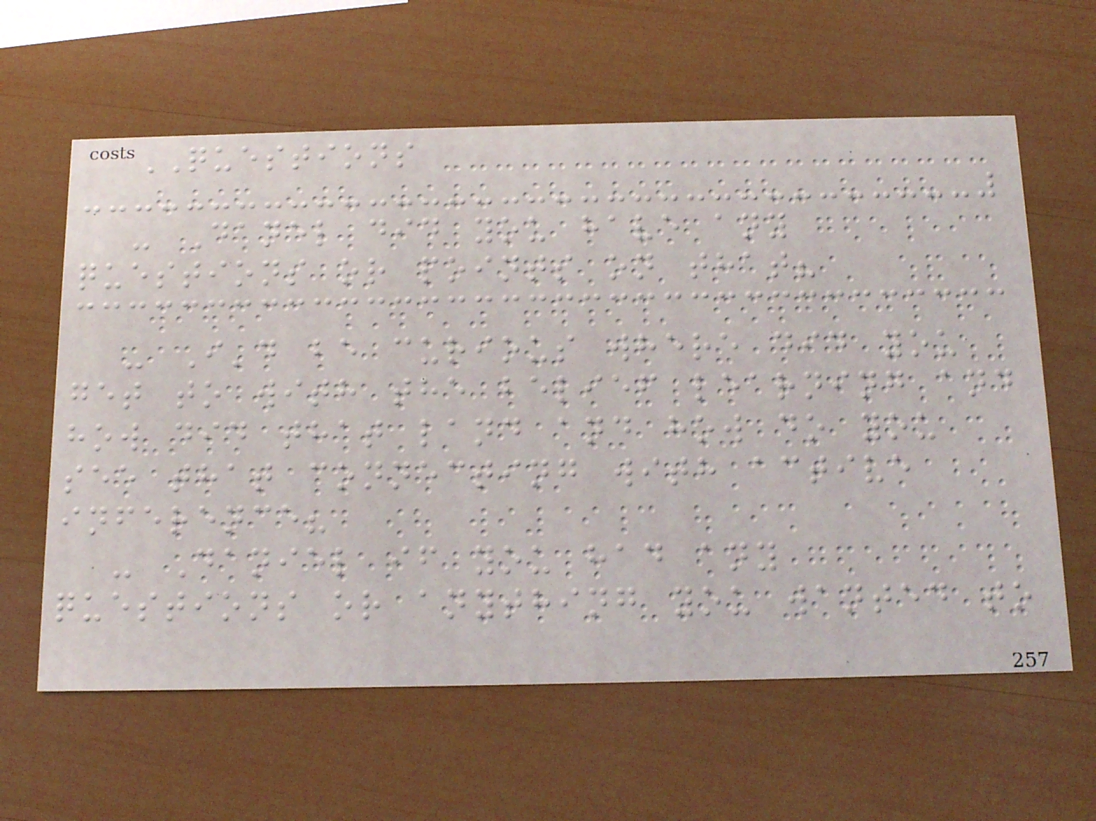QUESTIONS
- Danel did you have any
questions or points on that?
- I'd be curious where did you
get to with the belief learning and
how did that land and how do you
see that connecting with active
inference?
- Daniel if you had any
questions or anything you wanted to
